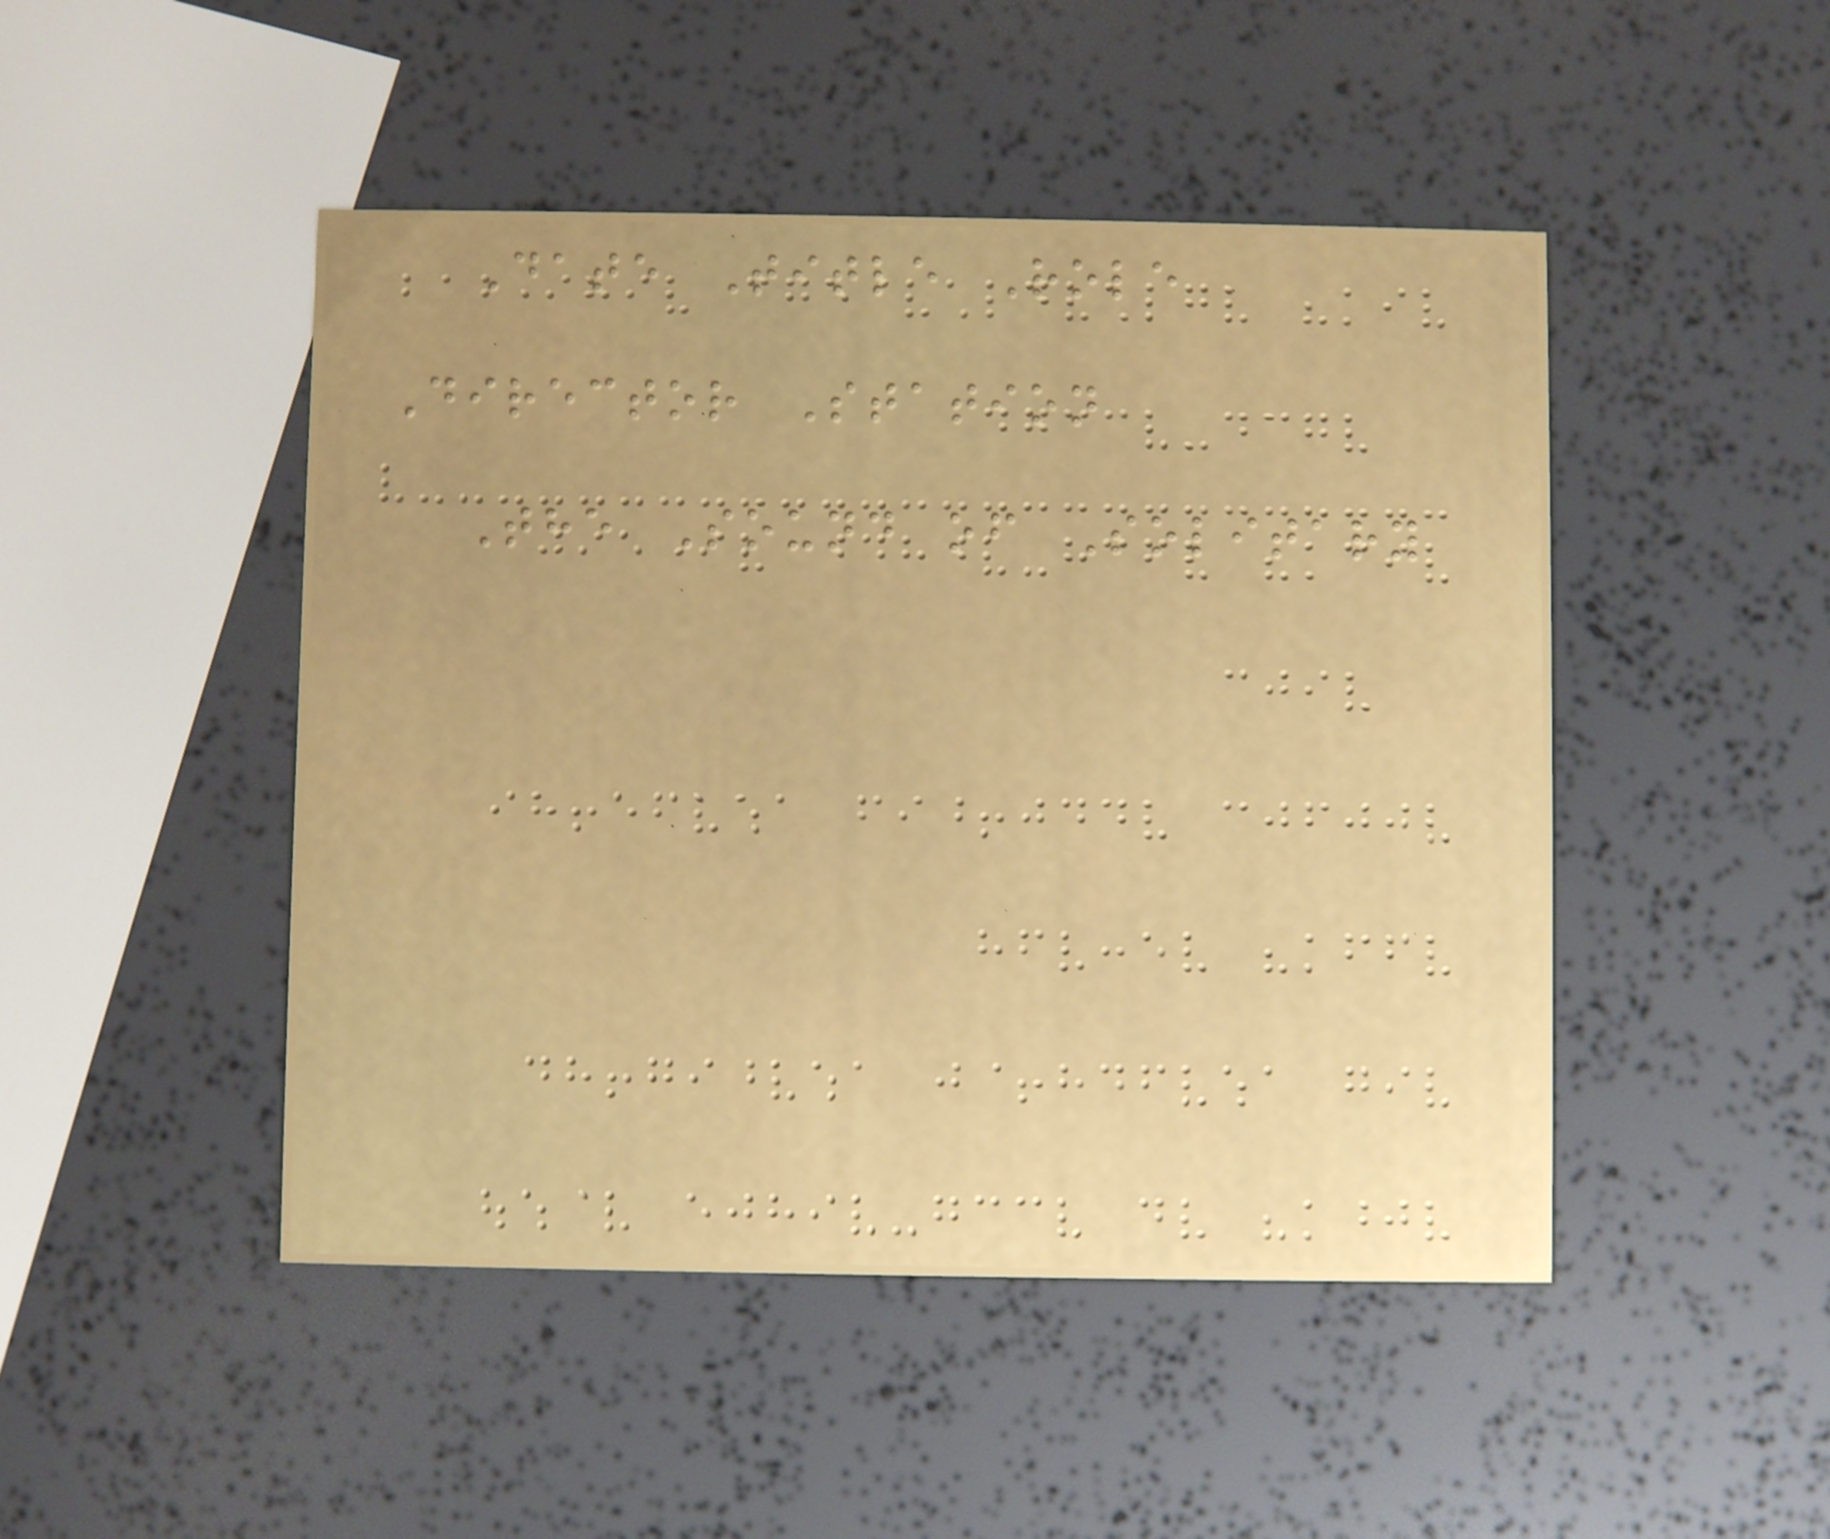Date Title Role
Director Station
The Sound of Solitary
